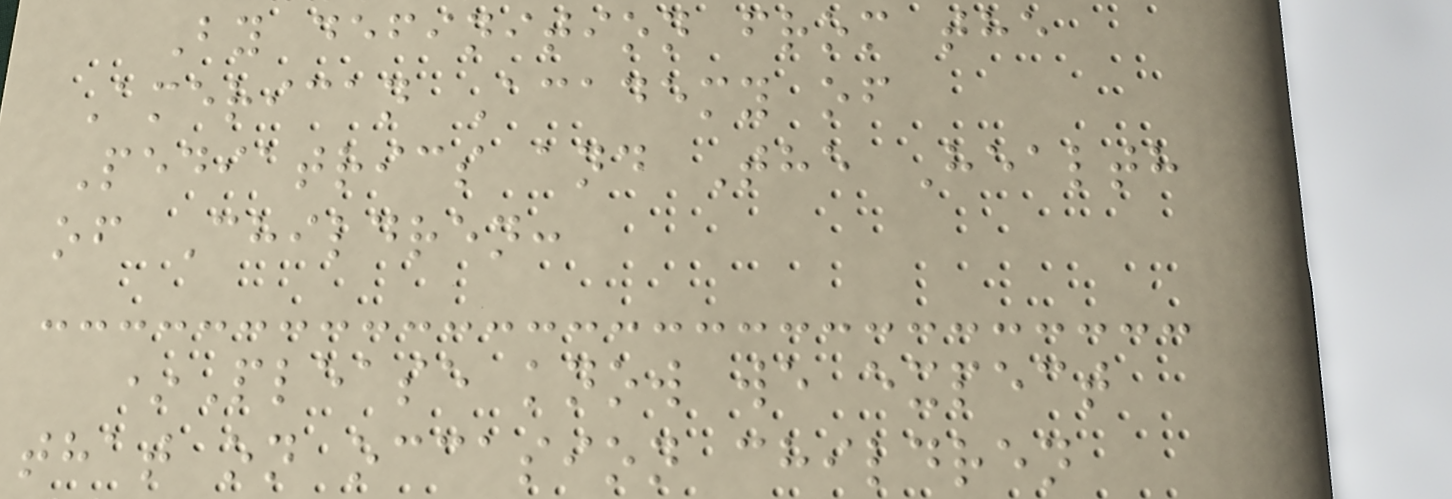By definition from the
American Academy of
Pediatrics and The Health
of Children:
*Please know we expect
that on occasion children
